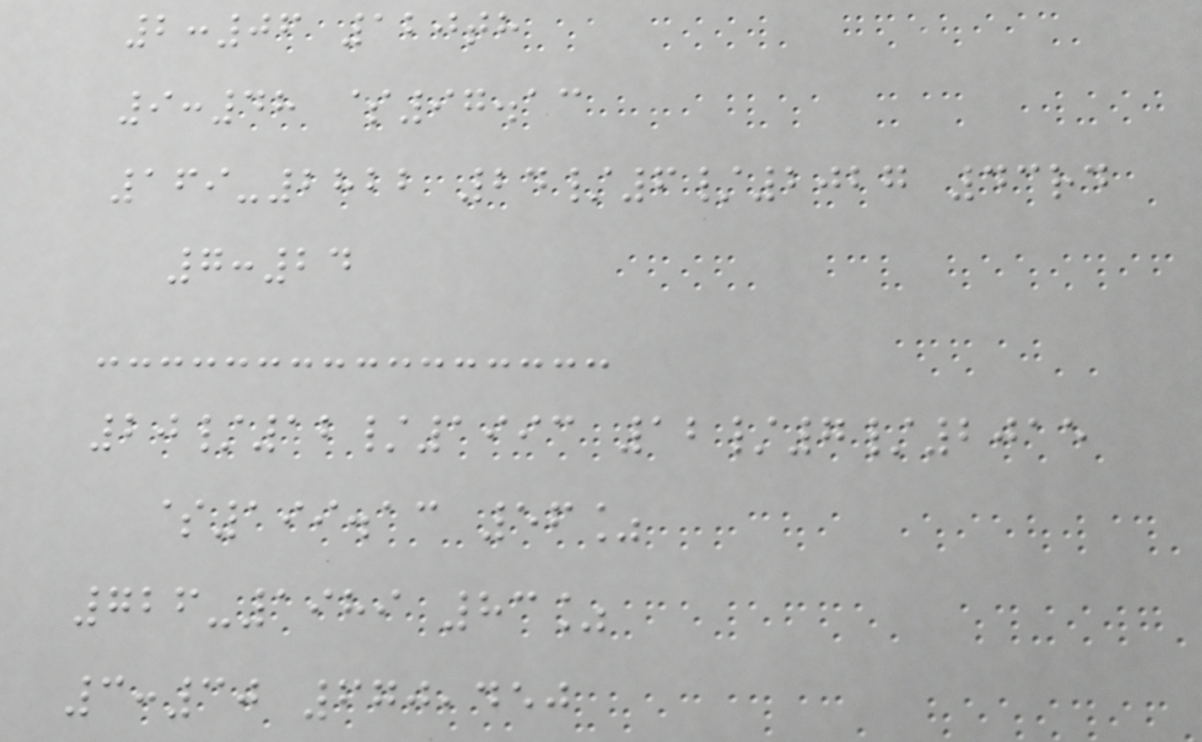2:06 120th
9:48 $97.13
169-2822 24/6/2027 43rd
7:24
20/12/1993 12/7/2015
$199.13 56%
726-1989 83%
3:30 670,450
